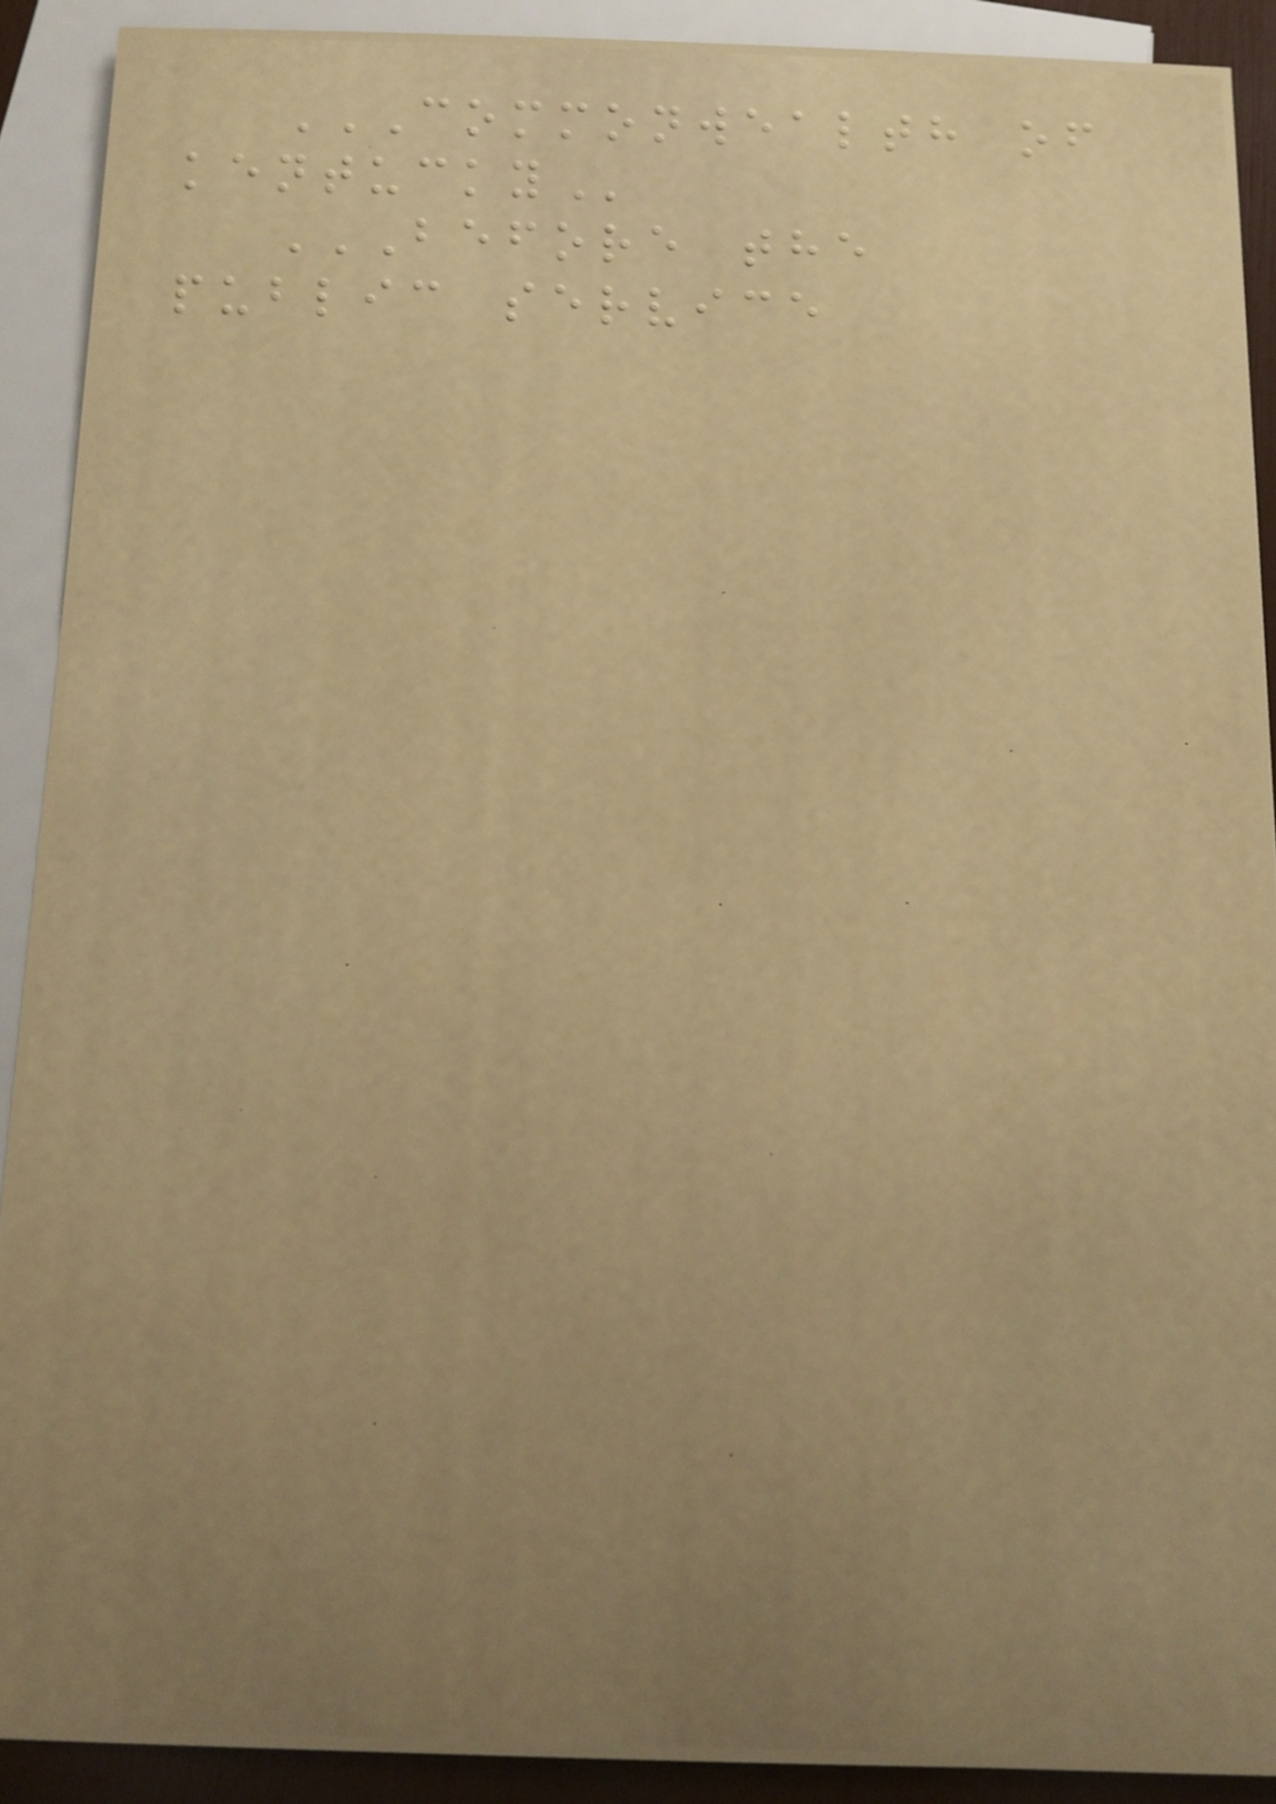COMMONWEALTH OF
KENTUCKY
BEFORE THE
PUBLIC SERVICE
